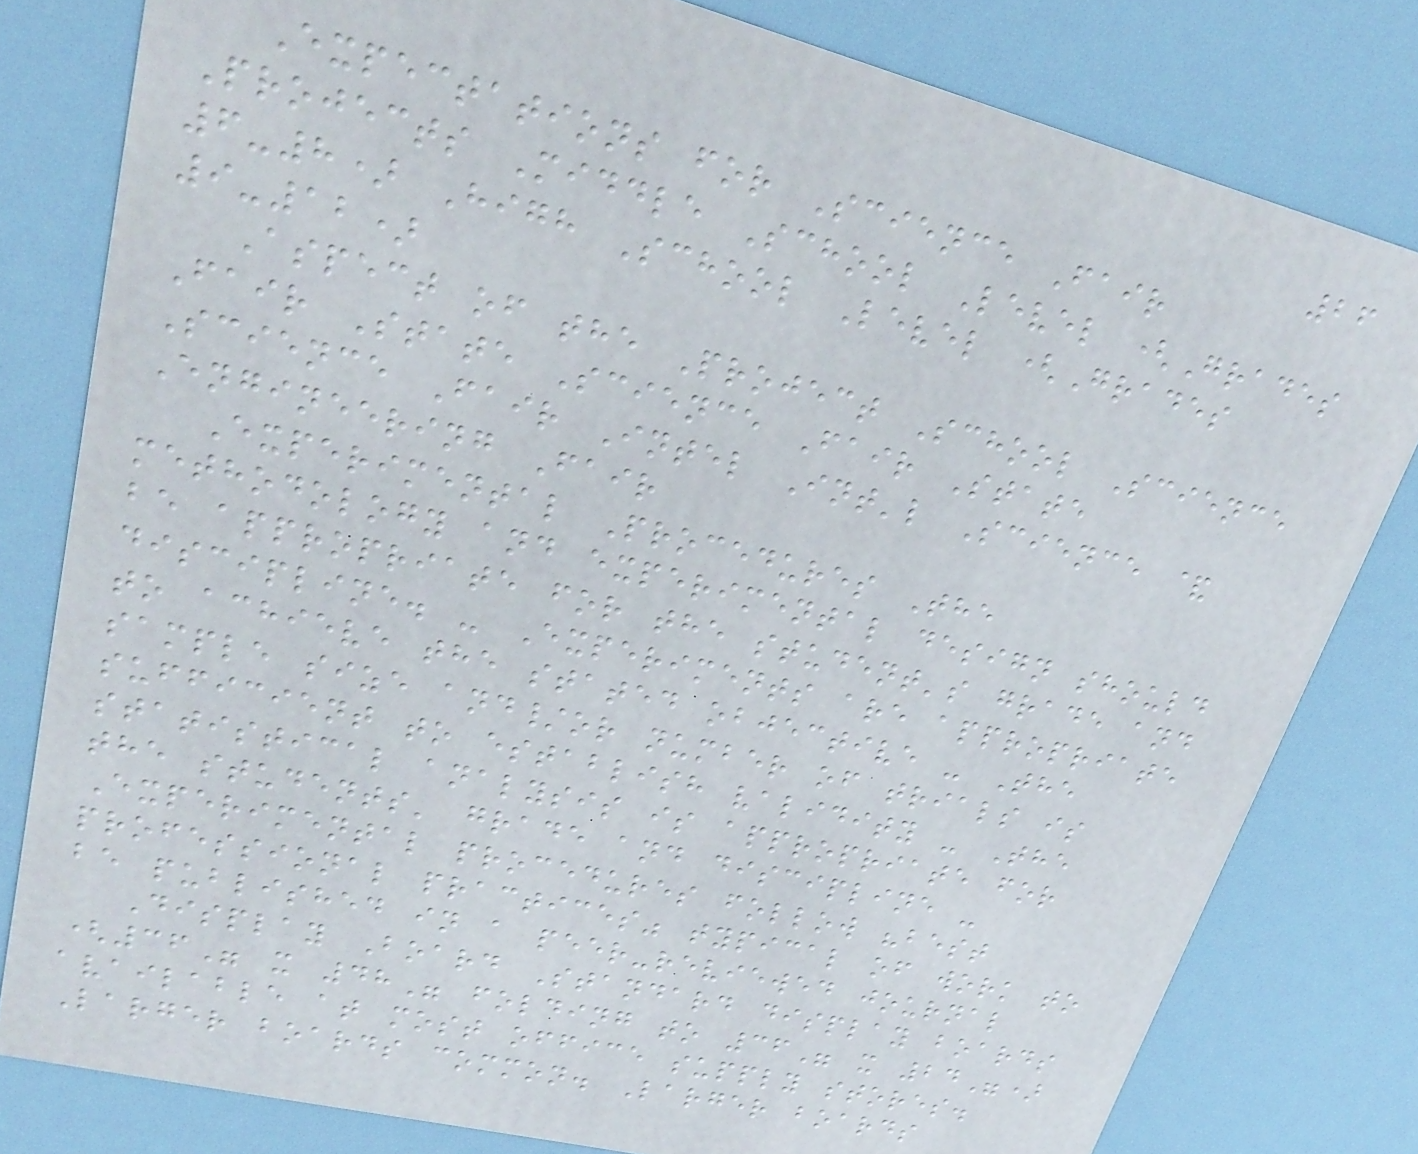26
Expectations for Science Fair
Projects Middle School Level (Grades
6-8) High School Level (Grades
9-12)
Aspect of the Project School Science
Fair State Science Fair State
Science Fair Intel Int'l Science &
Engineering Fair
Experimental Procedures The
methodology and experimental design should
be appropriate for the student's grade and
discipline. - Experiments are appropriate
to achieve the stated objective - The
sample size and/or number of trials is
sufficient to establish validity - The
statistical analysis is appropriate for
the students' grade and discipline -
Experimental procedures follow "best
professional practices" typical of work to
be published in a peer-reviewed journal
Display Board Standard display boards
(36" x 48" folding to 36" x 24")
available at most office supply stores.
Larger boards common. Larger boards
